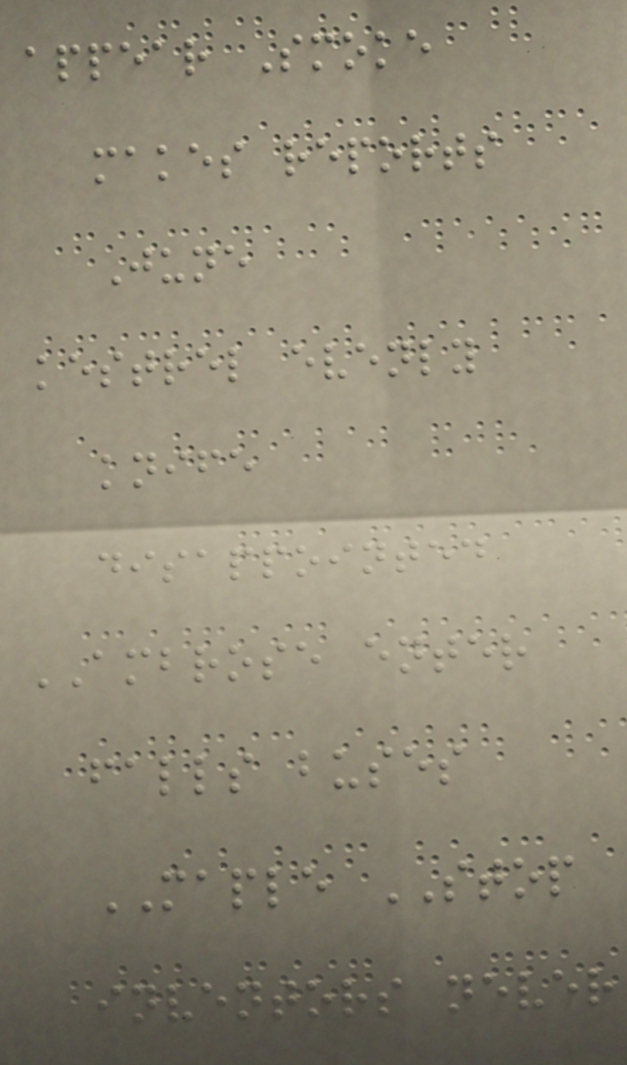appear Smoke
makes reports
June
kestrel evenly
knife
disappointed
AMBROSE enter
falls buses
MAPLE STOP
inventors never
